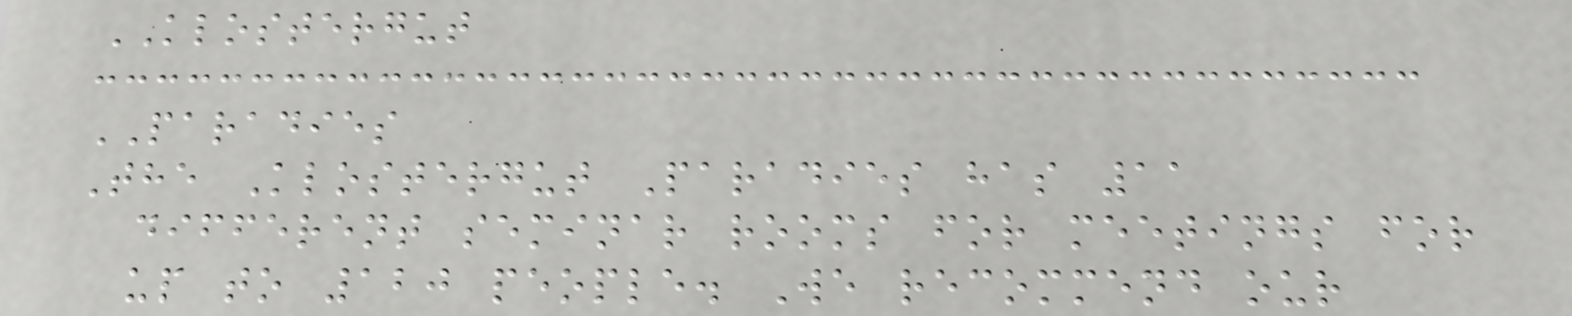KLOSTERGUT
PARADIES
The Klostergut Paradies has 11
different seminar rooms for meetings for
up to 120 people. We recommend our
